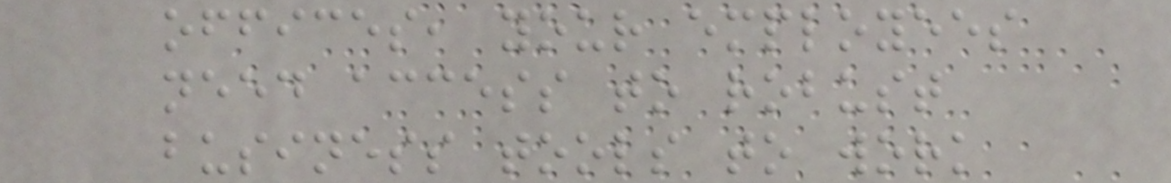offices, your employees
need access to robust
business tools to work
